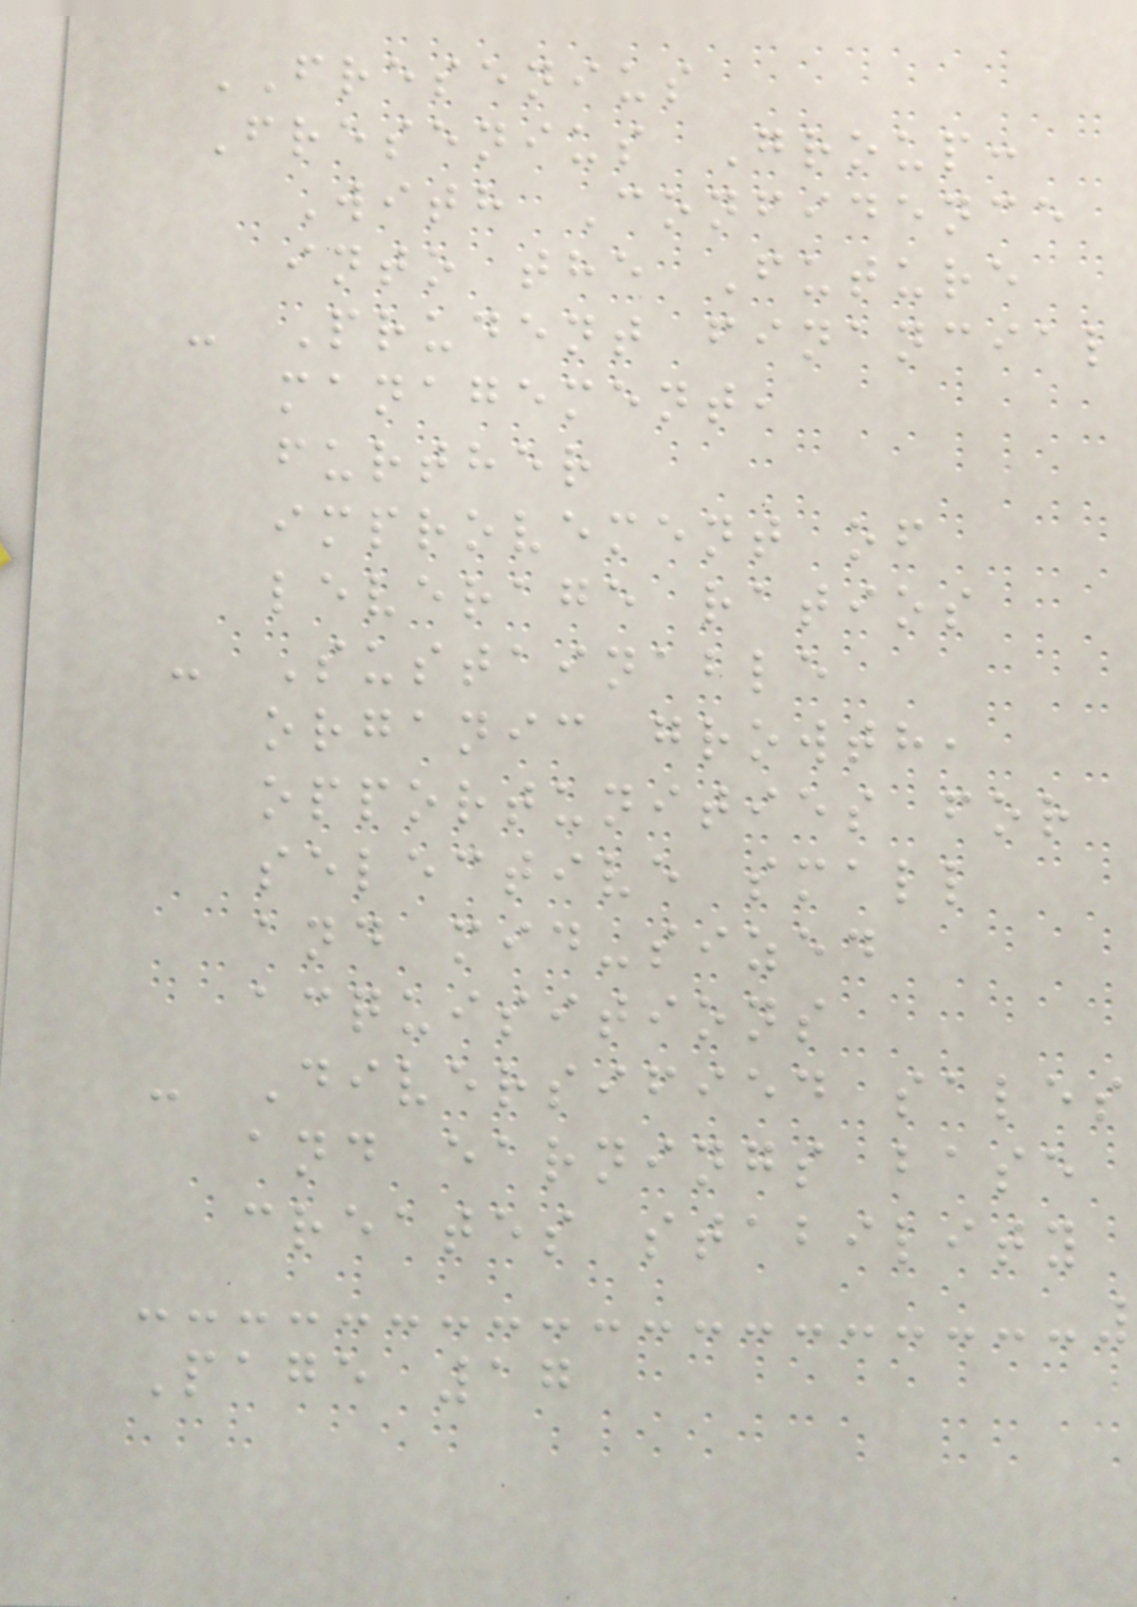FRESENIUS
Fresenius Group:
With Confidence
into the Future
- Prudent financial
management,
further
improvement of
leverage ratios
- Sustainable
organic growth,
opportunities for
selective small
and mid-sized
acquisitions
- Diversified sales
and earnings base
creates stability
Page 17
